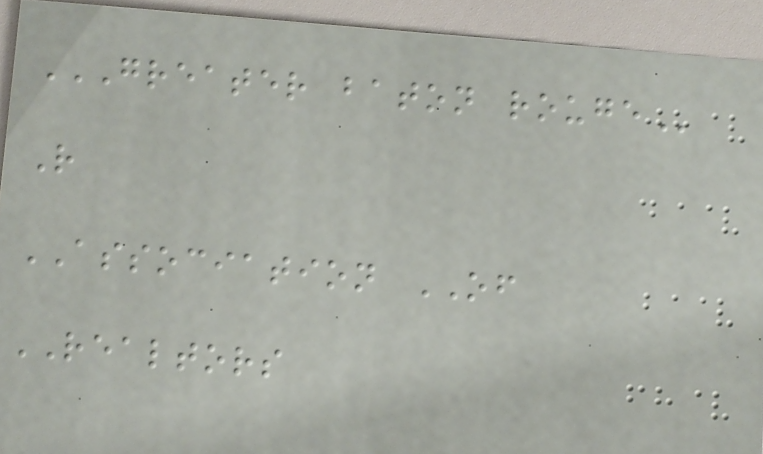GREATER BATON ROUGE
R
ASSOCIATION OF
REALTORS
